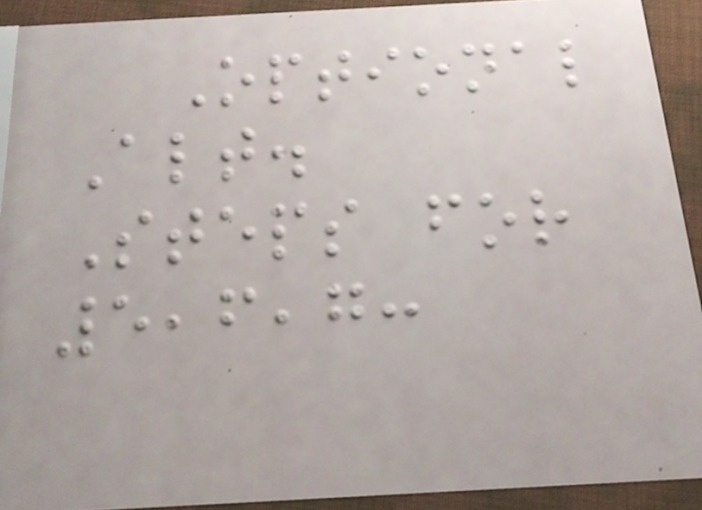Optional
Alt.
Steps for
5,6,7:
